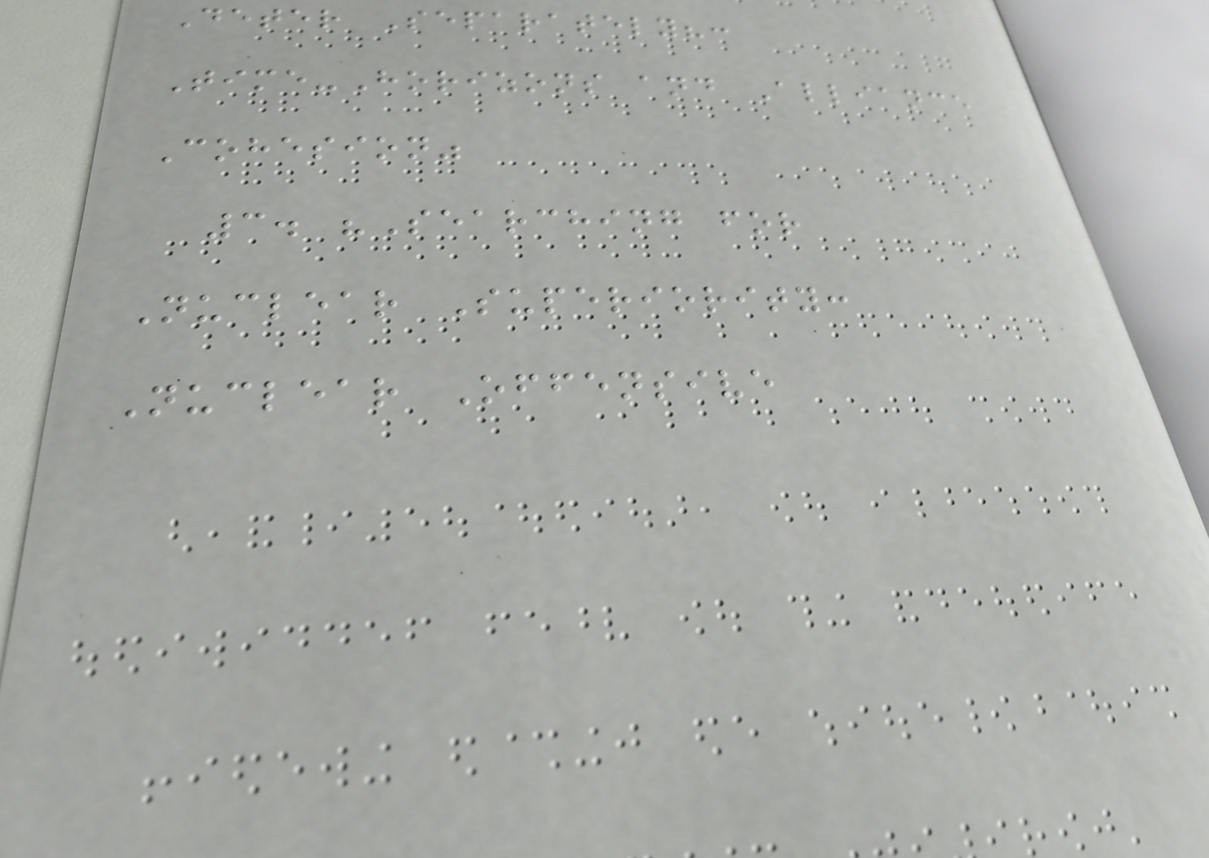Deter Separately?:
Time-Horizons and Alliance
Cohesion"
3. "Searching for
Nuclear Superiority:
Nuclear Offensive
